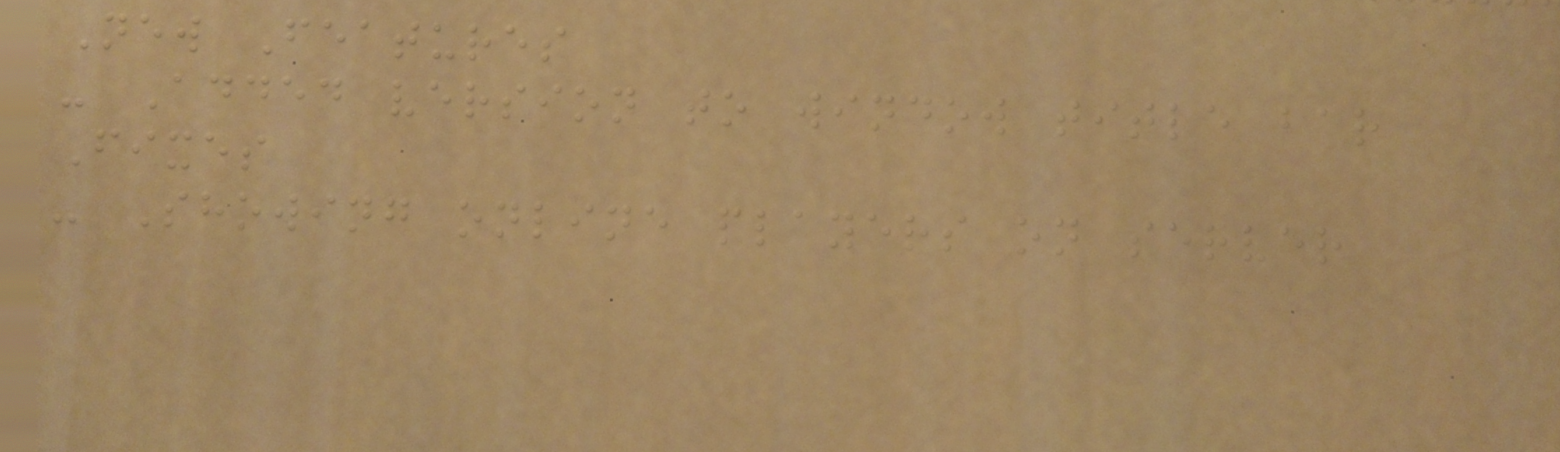New Features
- Added version to window title bar
Fixes
- Showing online players on server
